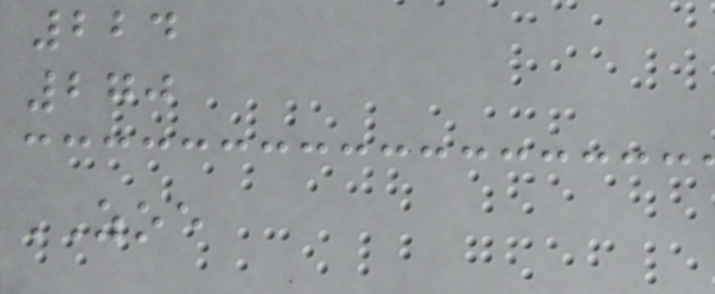224
270
ZOE
